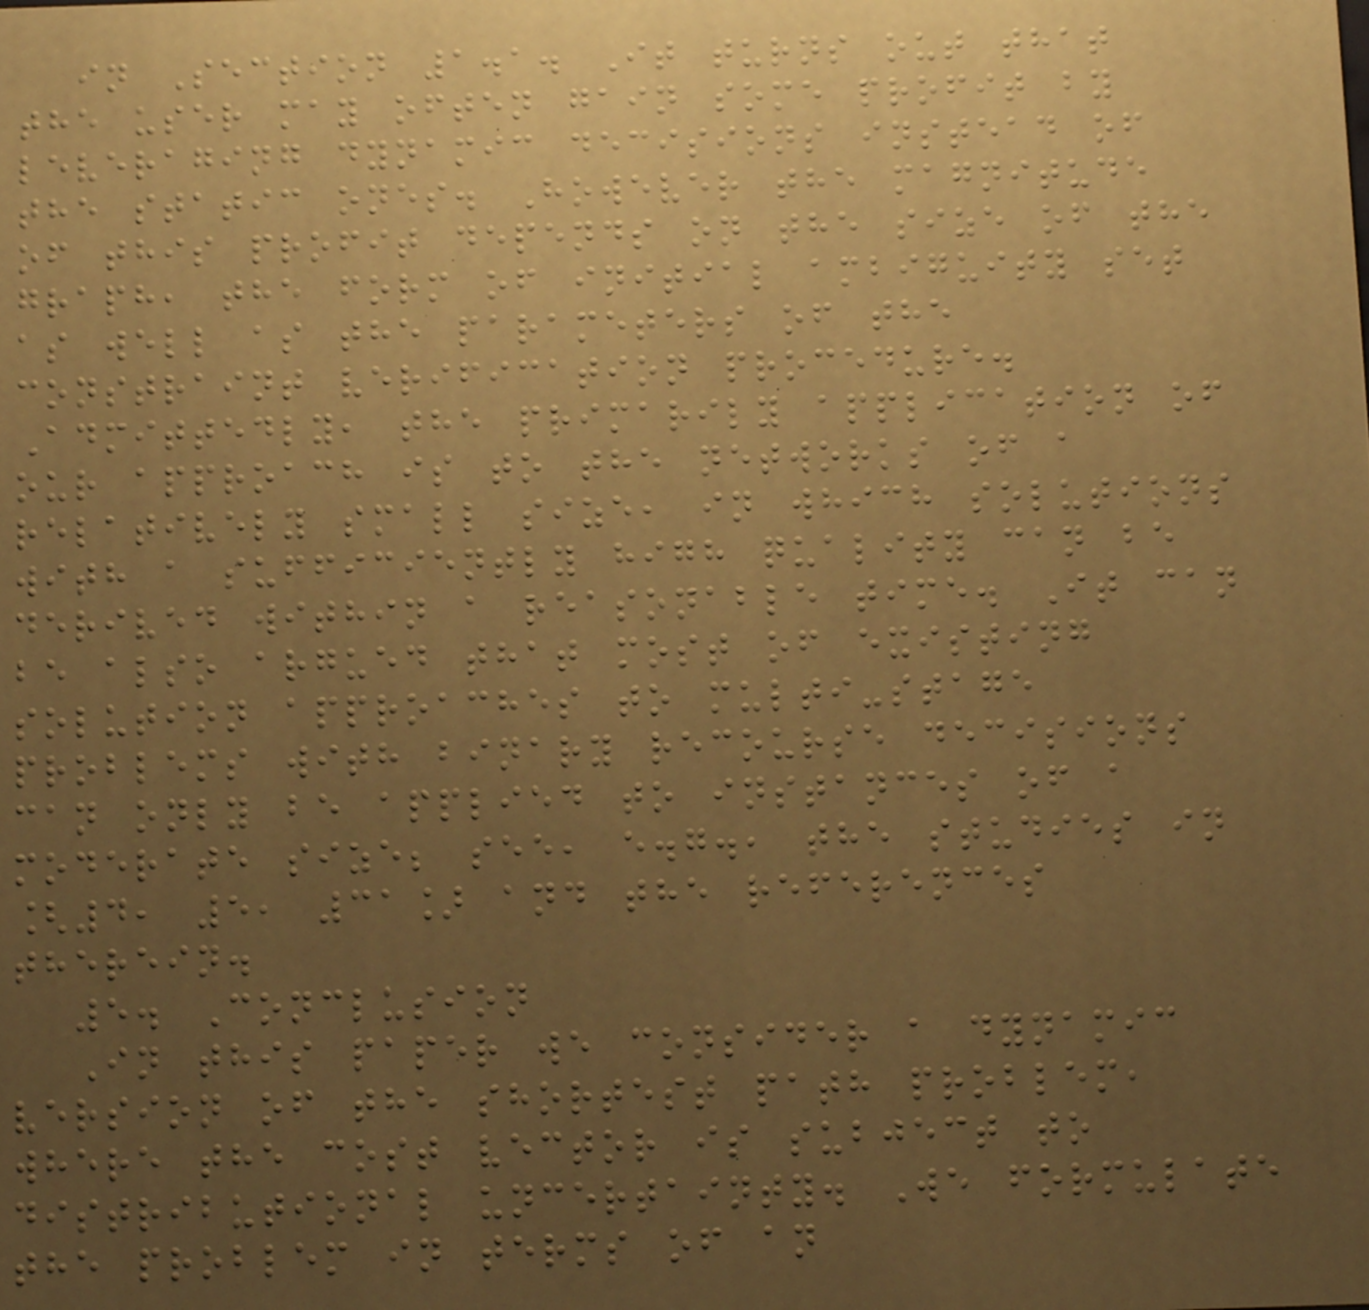in Section 1.1. It turns out that
the user may often gain some profit by
leveraging dynamic decisions instead of
the static ones. However the magnitude
of this profit depends on the size of the
graph, the form of initial ambiguity set
as well as the parameters of the
constraint verification procedure.
Admittedly, the primarily application of
our approach is to the networks of a
relatively small size, in which solutions
with a sufficiently high quality can be
derived within a reasonable time. It can
be also argued that most of existing
solution approaches to multi-stage
problems with binary recourse decisions
can only be applied to instances of a
moderate size; see, e.g., the studies in
[4, 5, 31] and the references
therein.
5. Conclusion
In this paper we consider a dynamic
version of the shortest path problem,
where the cost vector is subject to
distributional uncertainty. We formulate
the problem in terms of an
